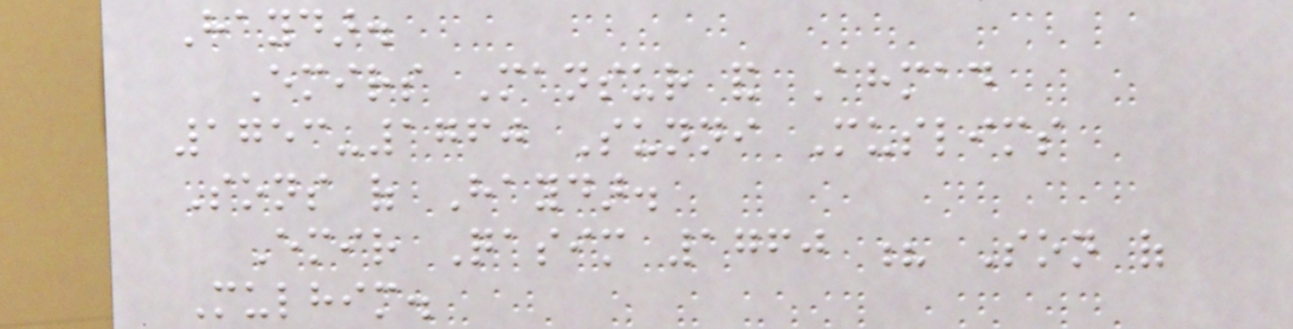Haydar.
Emirs Mansur and Ahmad
1753-1760 Sunni Muslims
Sons of Haydar.
Emir Qasim 1760 ? Son of
Mulhim.
